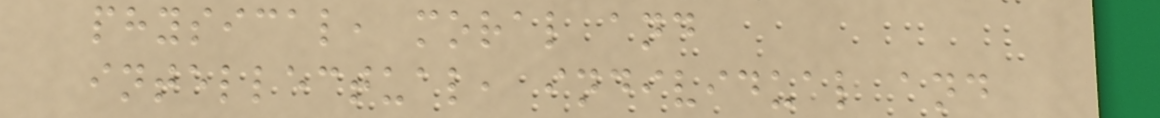physical, moral and
intellectual, individual and
